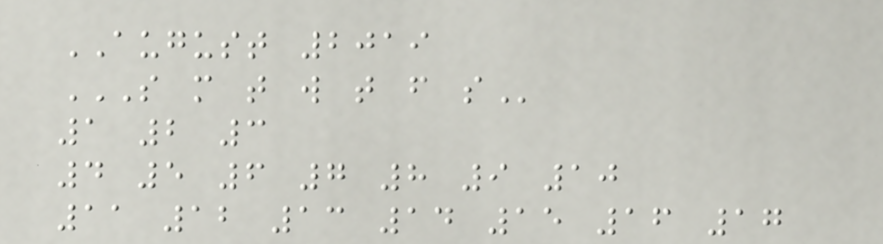AUGUST 2019
S M T W T F S
1 2 3
4 5 6 7 8 9 10
11 12 13 14 15 16 17
